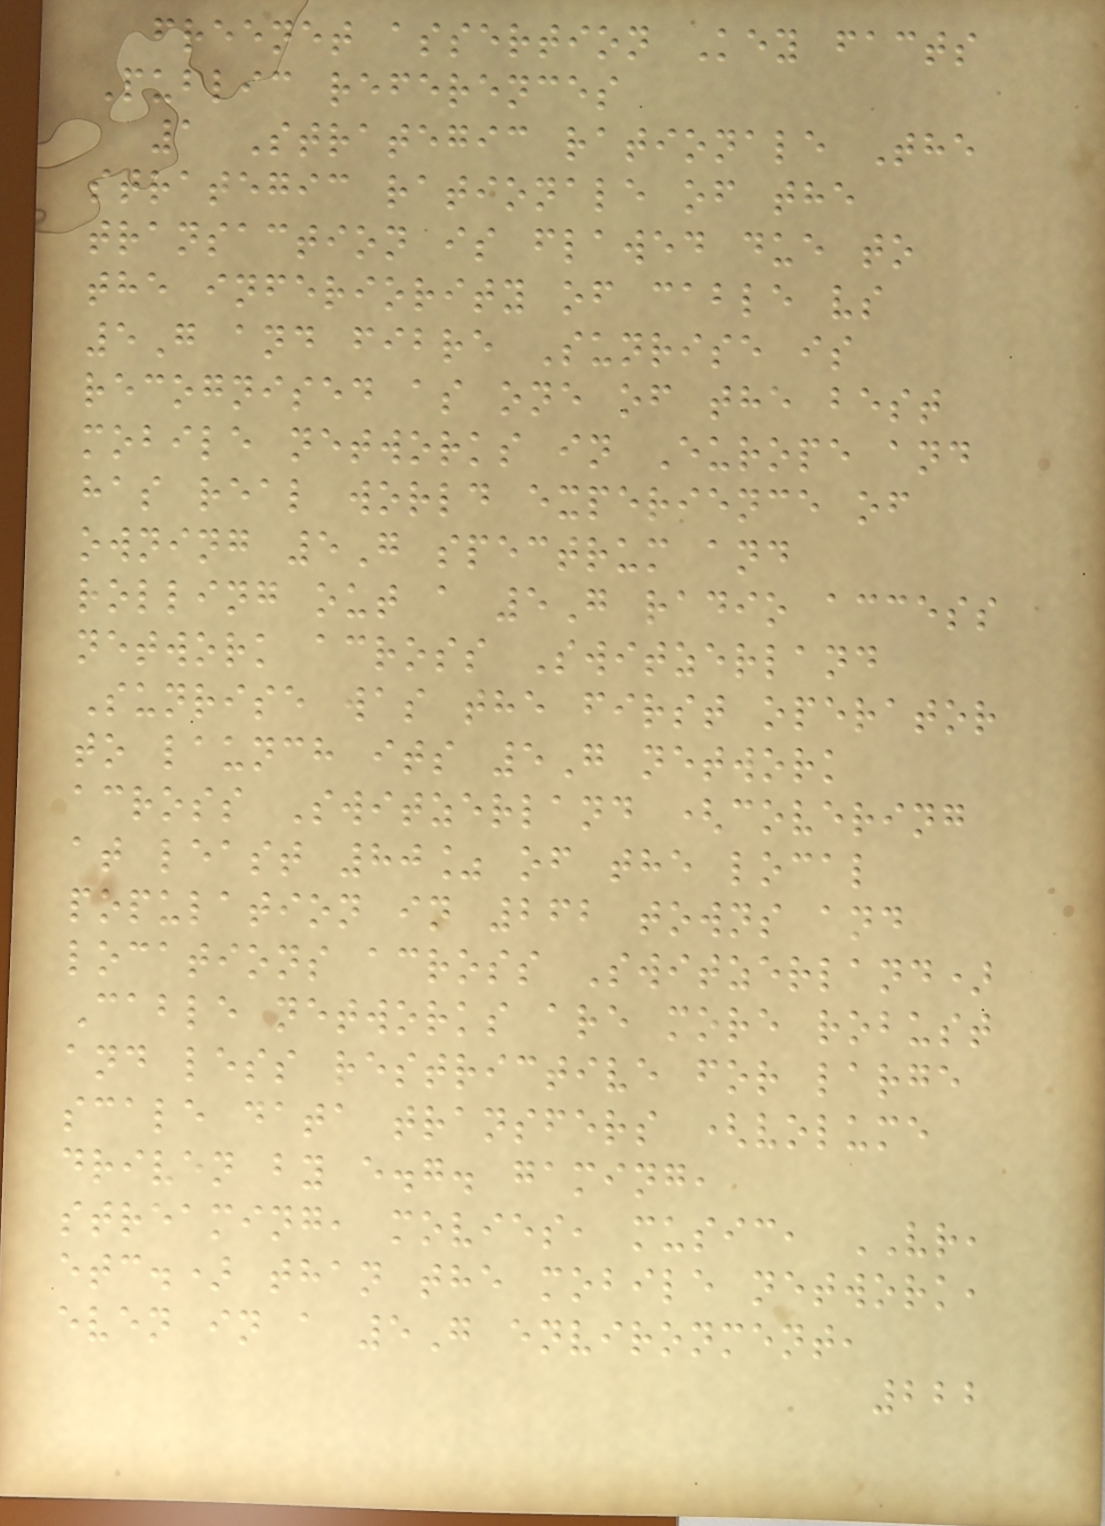freenet assertion Key facts
Public references
1 Strategic rationale The
strategic rationale of the
transaction is flawed due to
the inferiority of cable vs
5G and fibre Sunrise is
recognised as one of the best
mobile networks in Europe and
has real world experience of
owning 5G spectrum and
rolling out a 5G radio access
network across Switzerland
Sunrise was the first operator
to launch its 5G network
across Switzerland (covering
at least 80% of the local
population in 262 towns and
locations across Switzerland)
Cable networks are more robust
and less restrictive for large
scale data transfers (volume
driven by e.g. gaming,
streaming, movies, music, VR,
etc.) than the mobile network,
even in a 5G environment,
222
